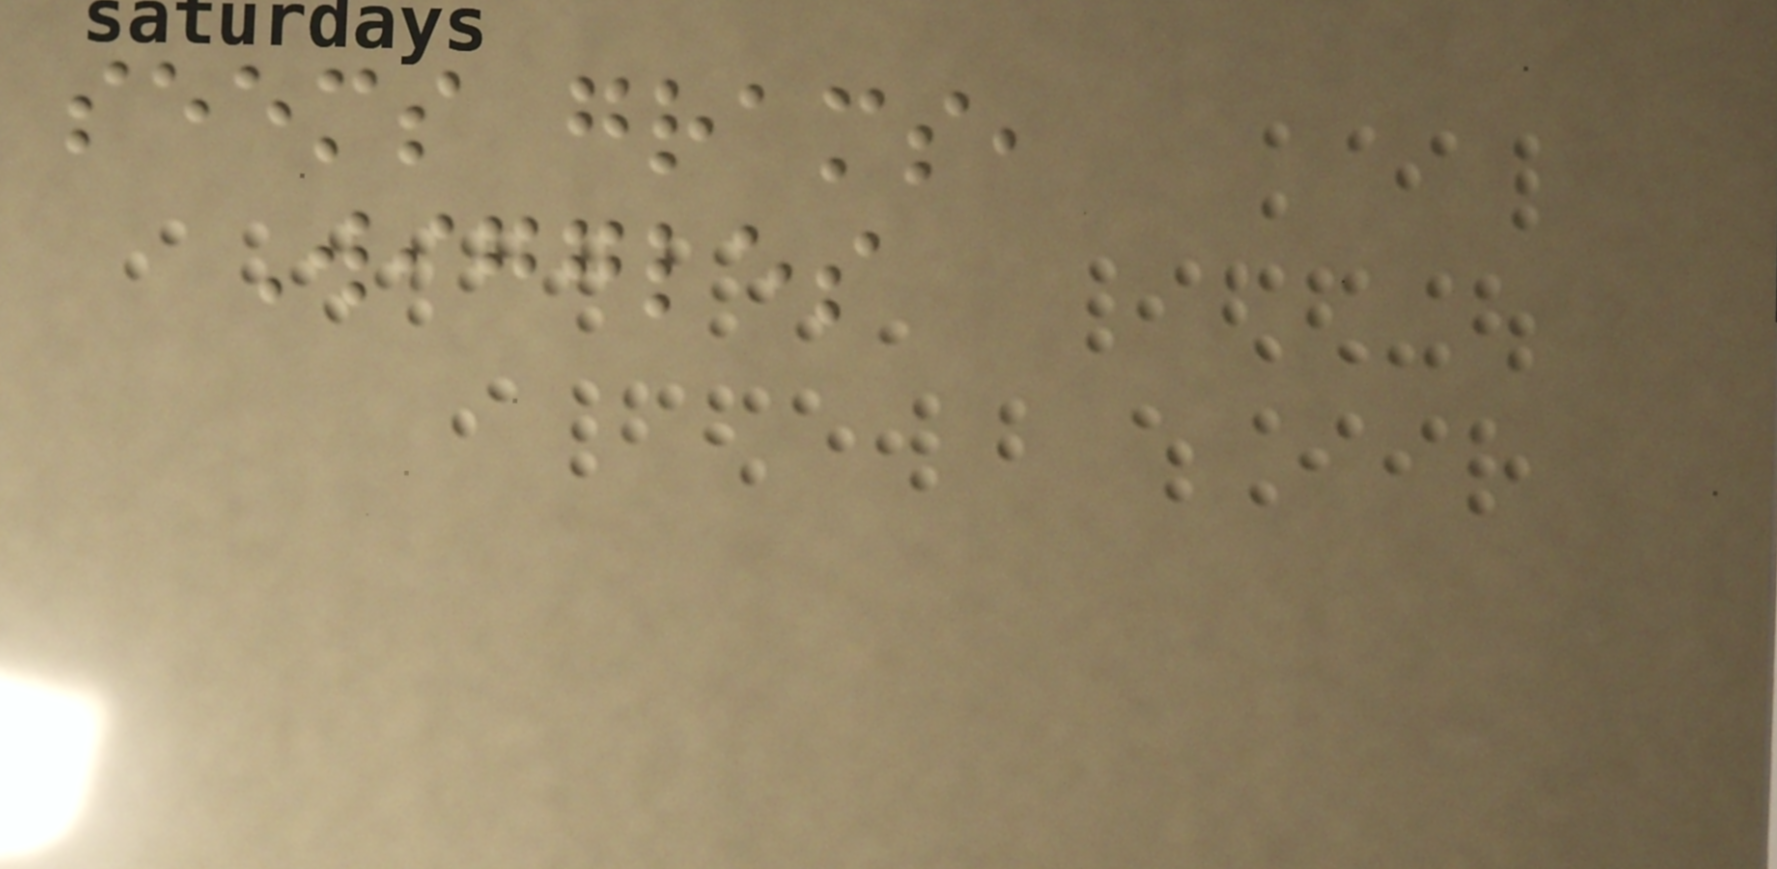seems grams,
Wiggles
